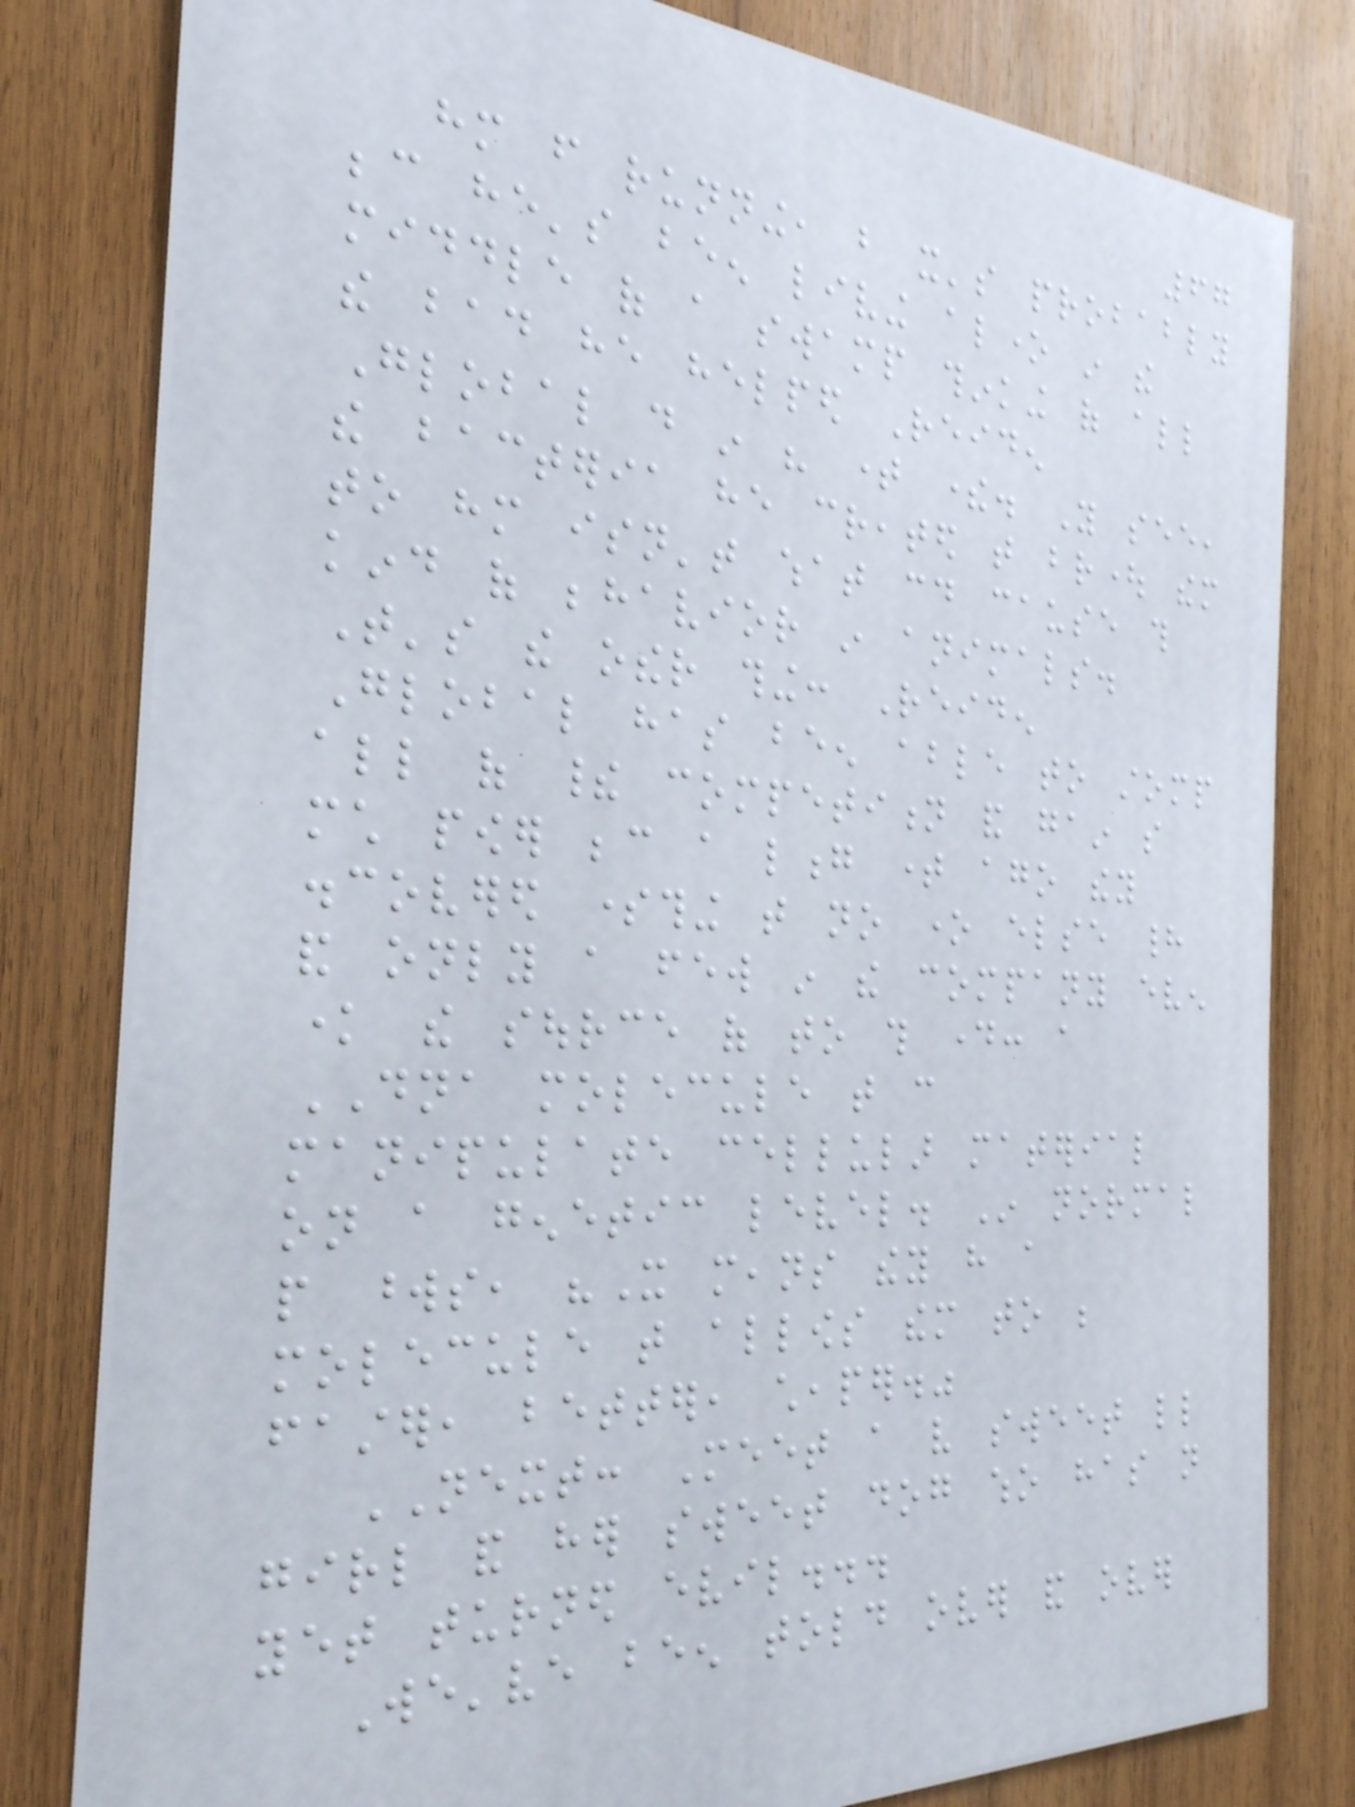67
him from running, but it's probably
because he's been living alone in the
middle of a swamp thinking of all
the bad he helped Reiden
Global do in his time there. You see,
the bacteria he created that brought them
to him isn't what could cause this
kind of behavior in animals.
That's the other thing: Reiden
Global has been able to stomp
all of their competition and gain so
much power because a long time ago they
discovered something that no one else had
and only a few in the company even
know the source of to this day: a
DNA molecule that can
manipulate cellular material
on a genetic level. In normal
people words, "It means they have a
molecule that allows them to be
faster, better, cheaper."
NEXT: Meet a very sweet little
girl and her sweet dog who has not
yet turned evil...
We've been told over and over
